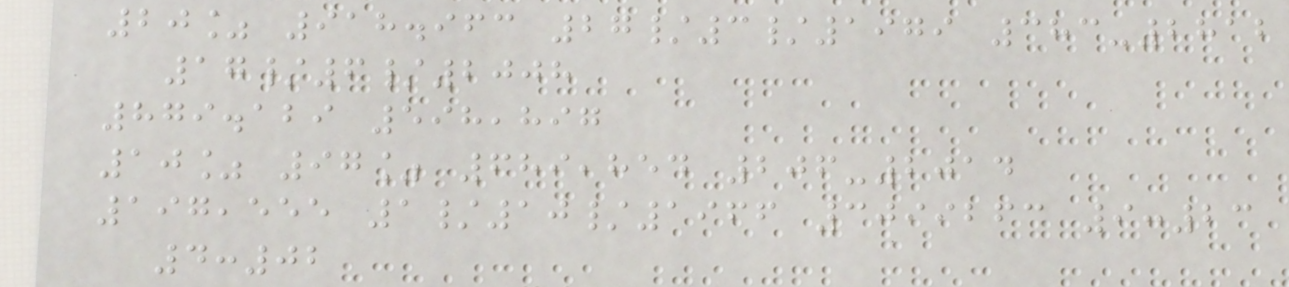20% 918.963 27/3/1979 383-2812
17/6/2008
879.129 598,897
10% 97% 689,854 206-2014
197,555 1/10/1966 3099263 9:23
4:02
